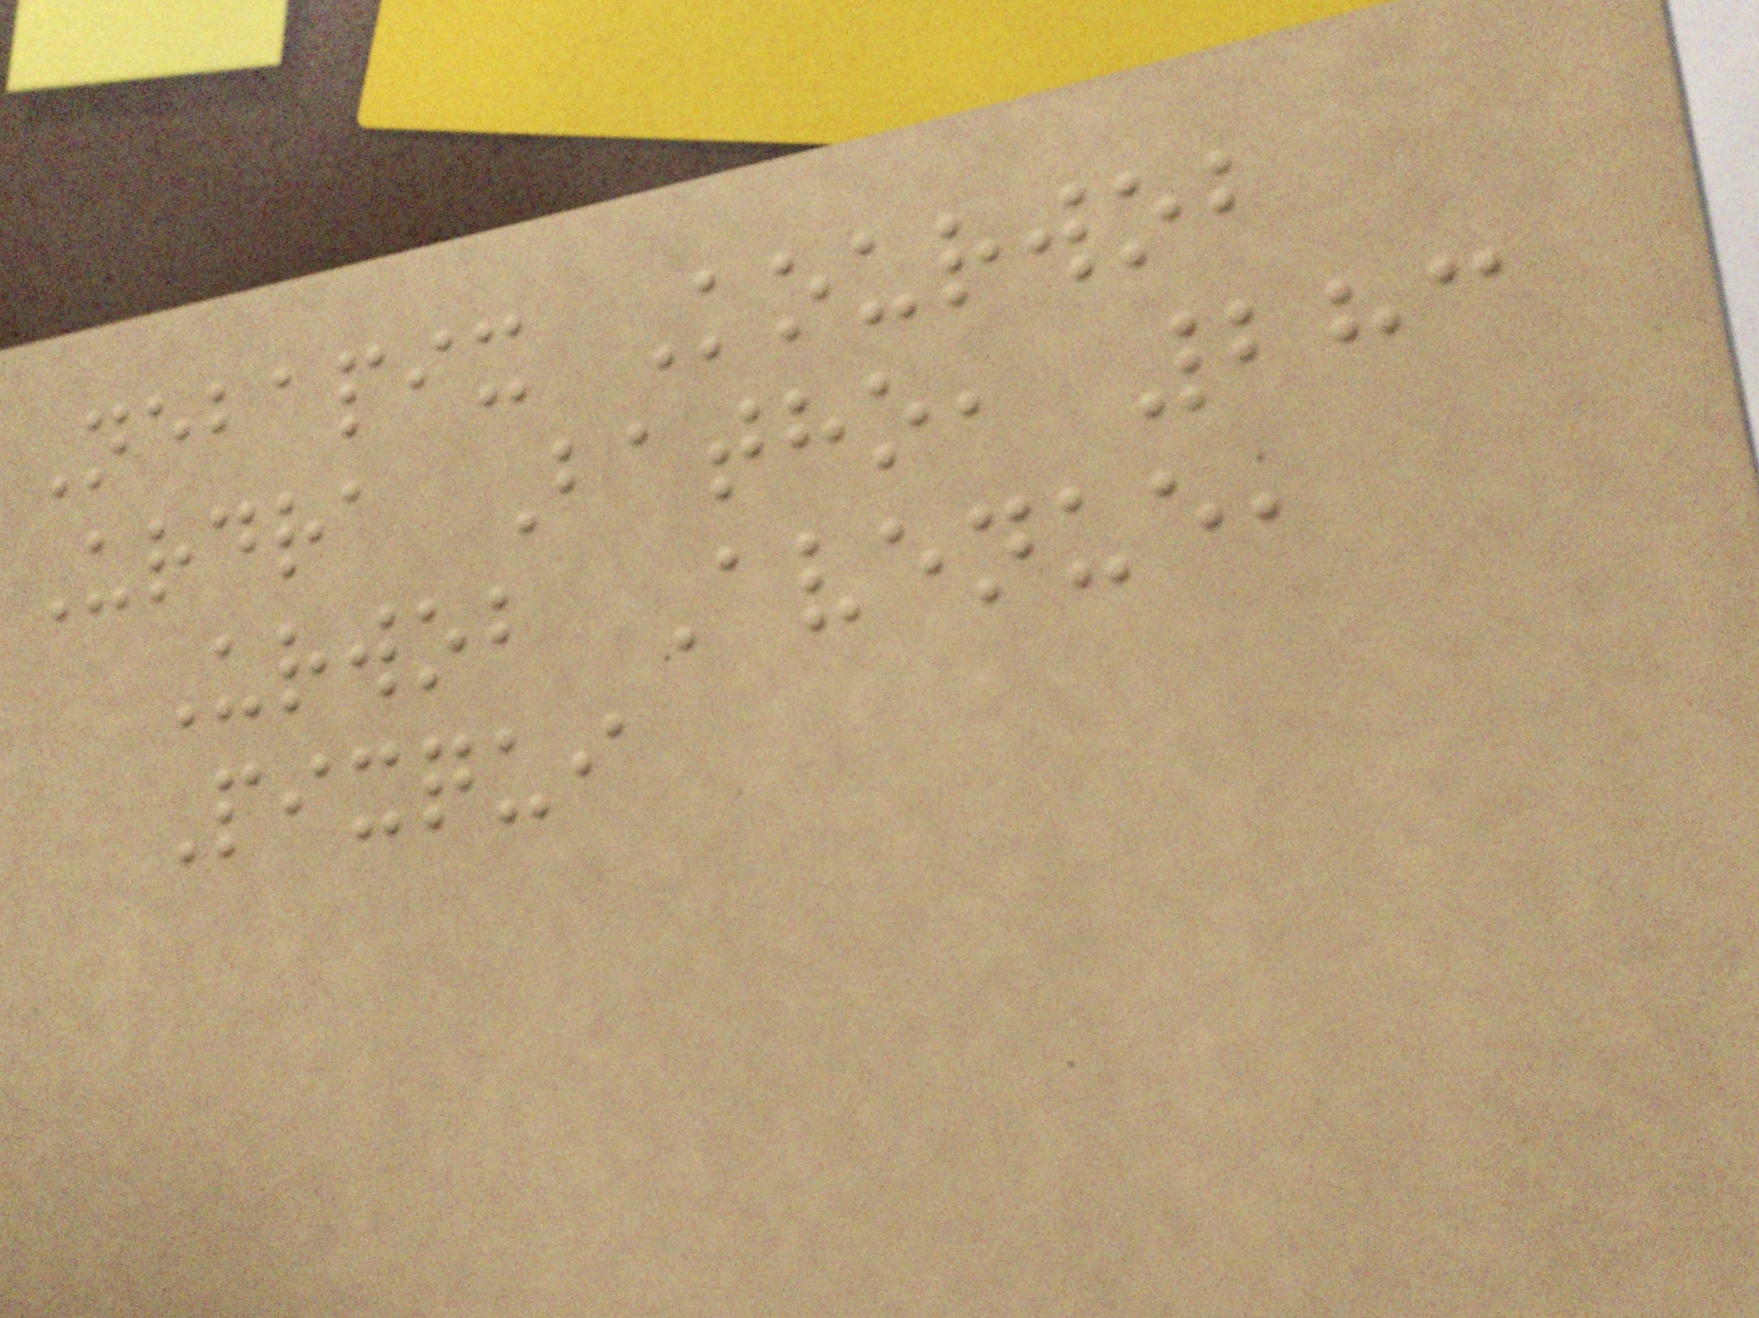Nebapix Kourwob
Urdra Batho, 283
Urwob Avenue,
Pixqui
